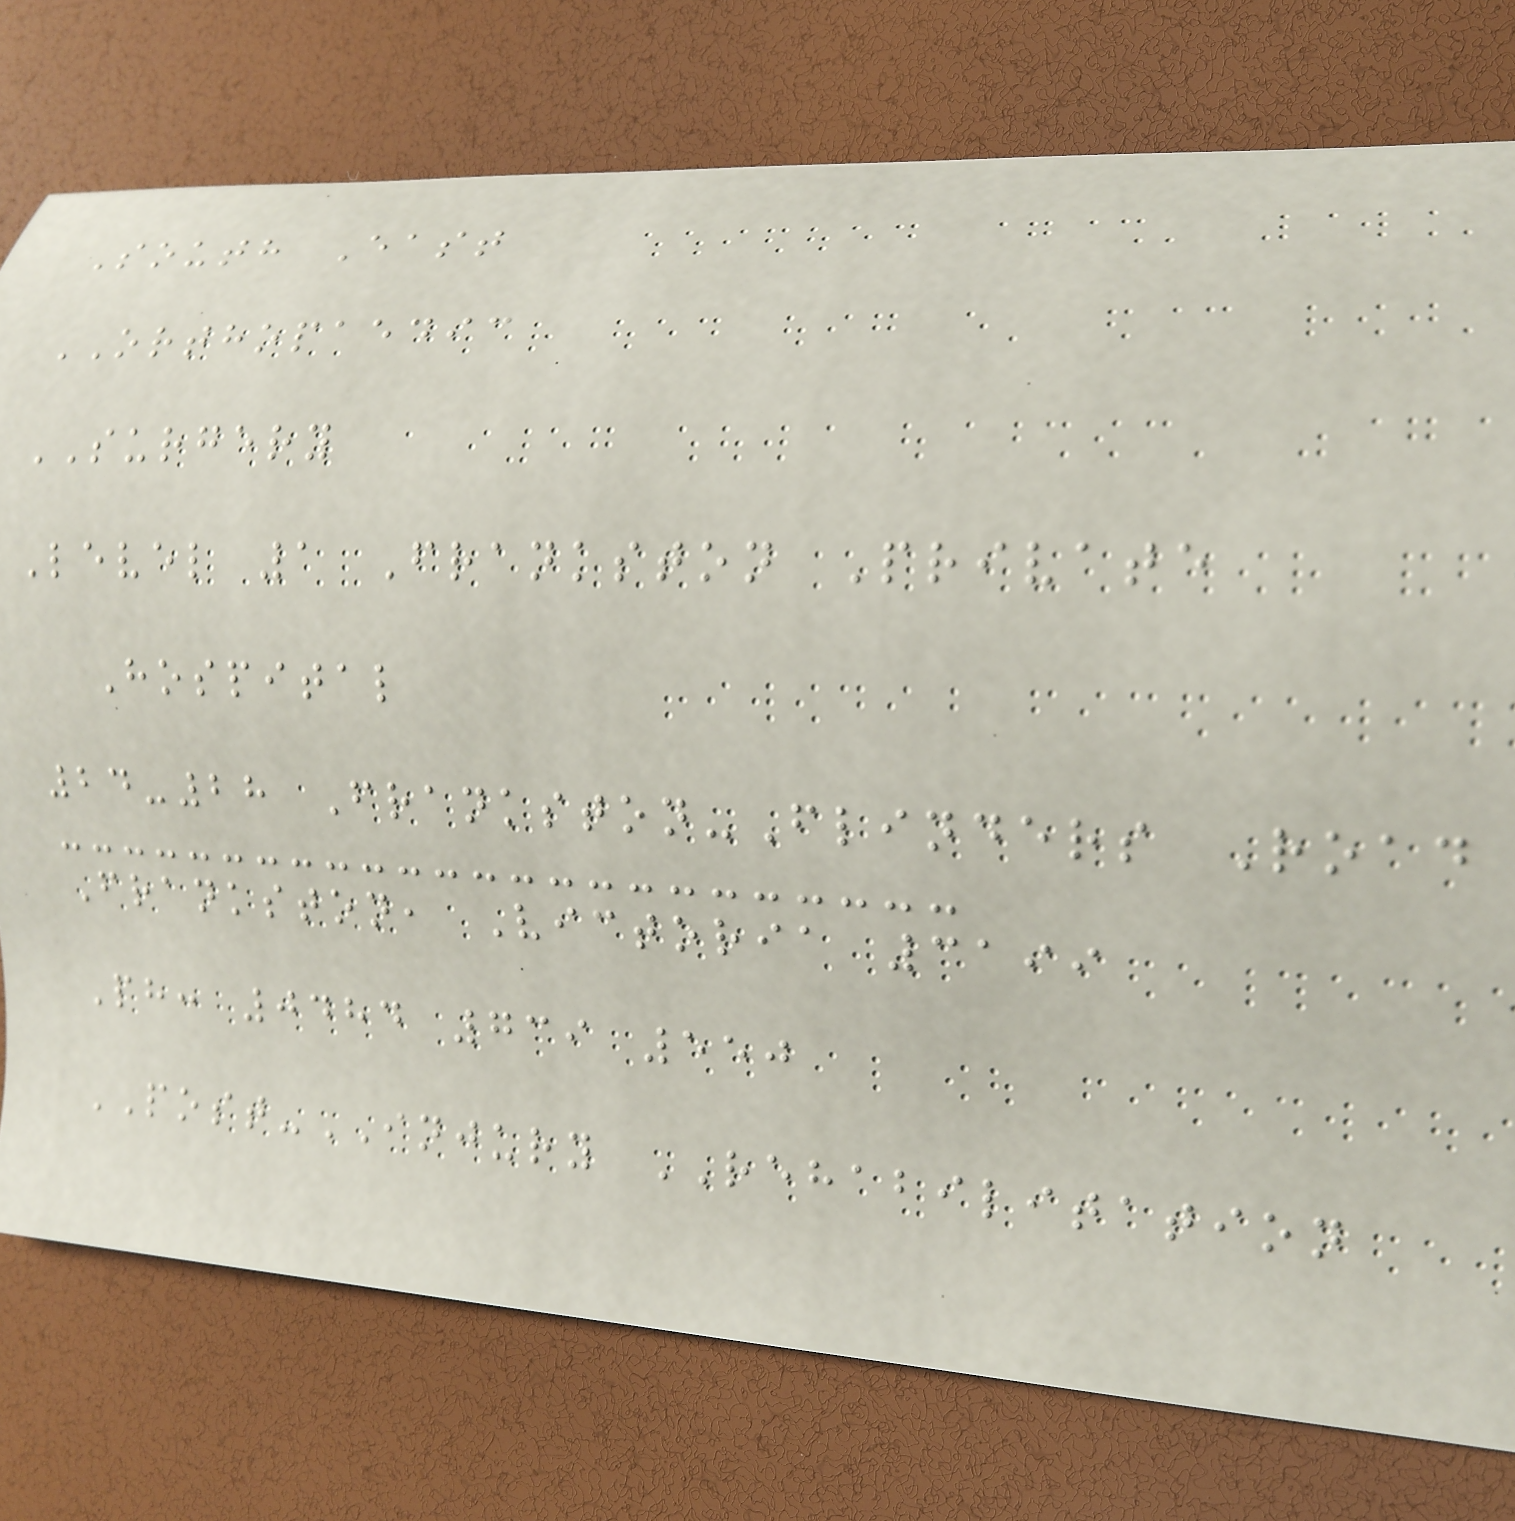South East
ORTHOPAEDIC
SURGERY
Level 1 Frankston Private
Hospital
24-28 Frankston-Flinders Road
Frankston, Victoria 3199
Ph: 0484 739 550
POST-INJURY REHABILITATION
